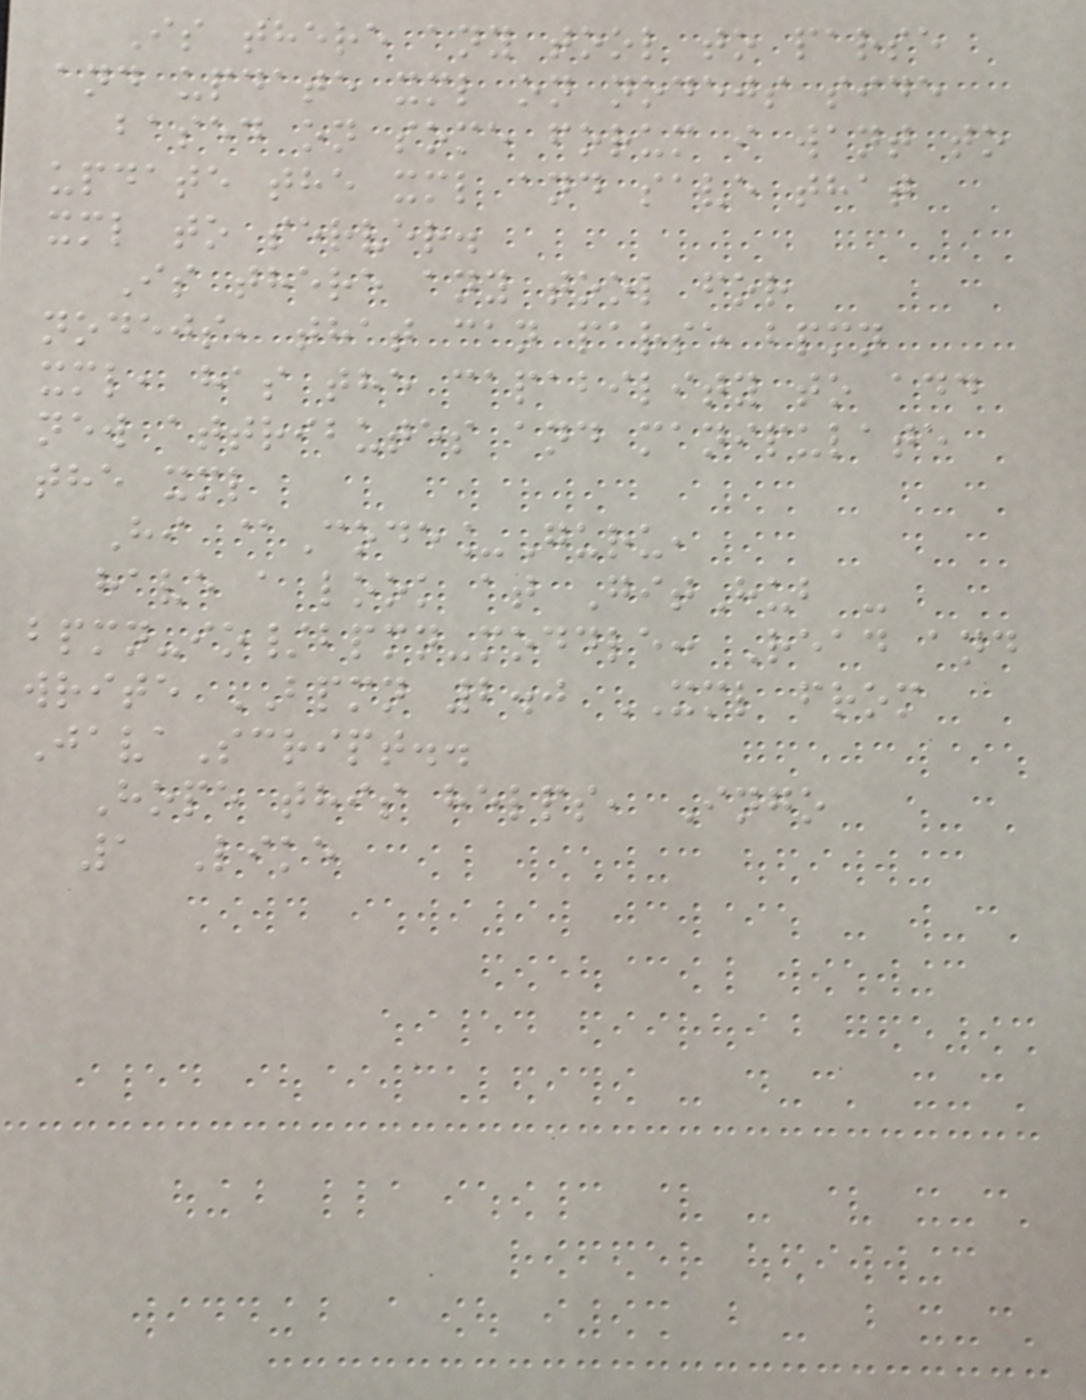Is there any tool to parse
and update xml on nodejs side
based on some forum i want to
update the xml and save that
xml to server.
Is there any tool for
nodejs, that can parse bpmn
xml, has the capability to add
new attributes and manipulate
the xml
Hi @Code_Guru,
have a look at GitHub -
bpmn-io/bpmn-moddle: Read and
write BPMN 2.0 XML from
JavaScript..
Hope this helps, Ingo
1 Like
